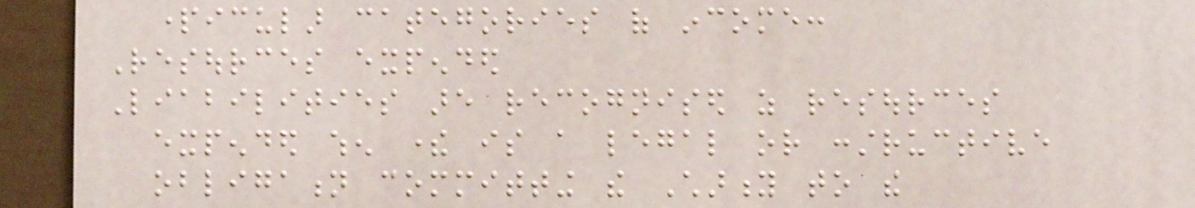particular categories of income:
Resources expended
Liabilities are recognised as resources
expended when there is a legal or constructive
obligation committing the Charity to the
